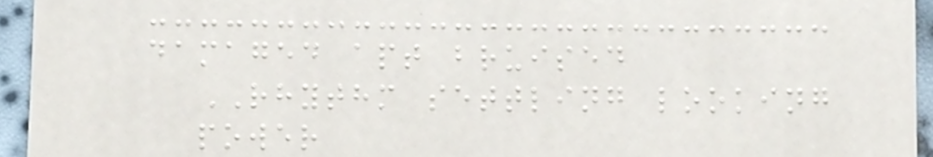damaged apt bruised
RHYTHM settling looking
power
